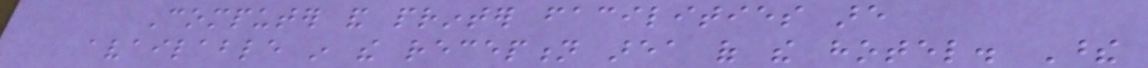Computer and printer facilities are
available in the reception area of the hotel. These
